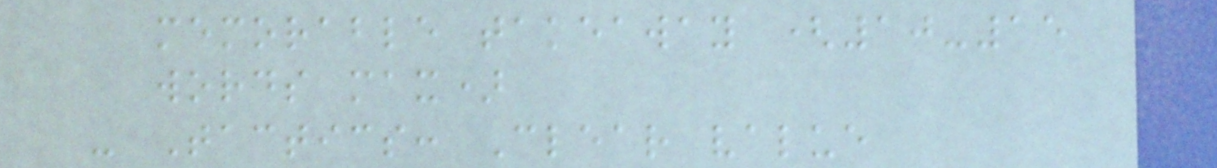memorable takeaway (10-15
words max)
- Tactics: Clear value
